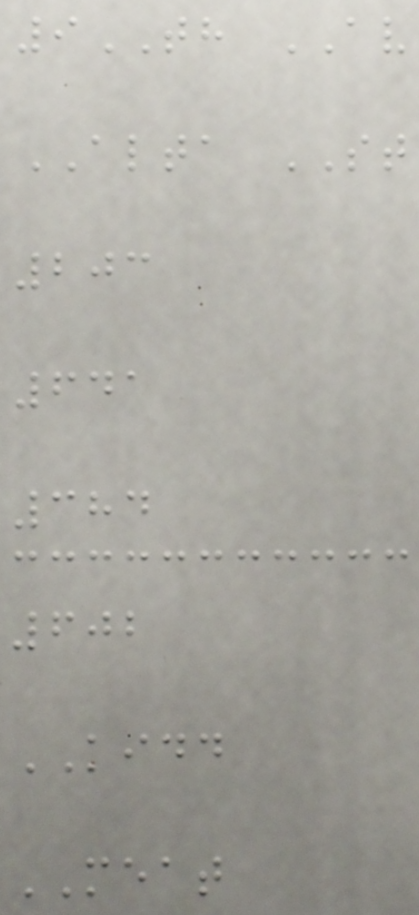9TH AV
ALTA ST
203
641
384
602
KIDD
MEAT
